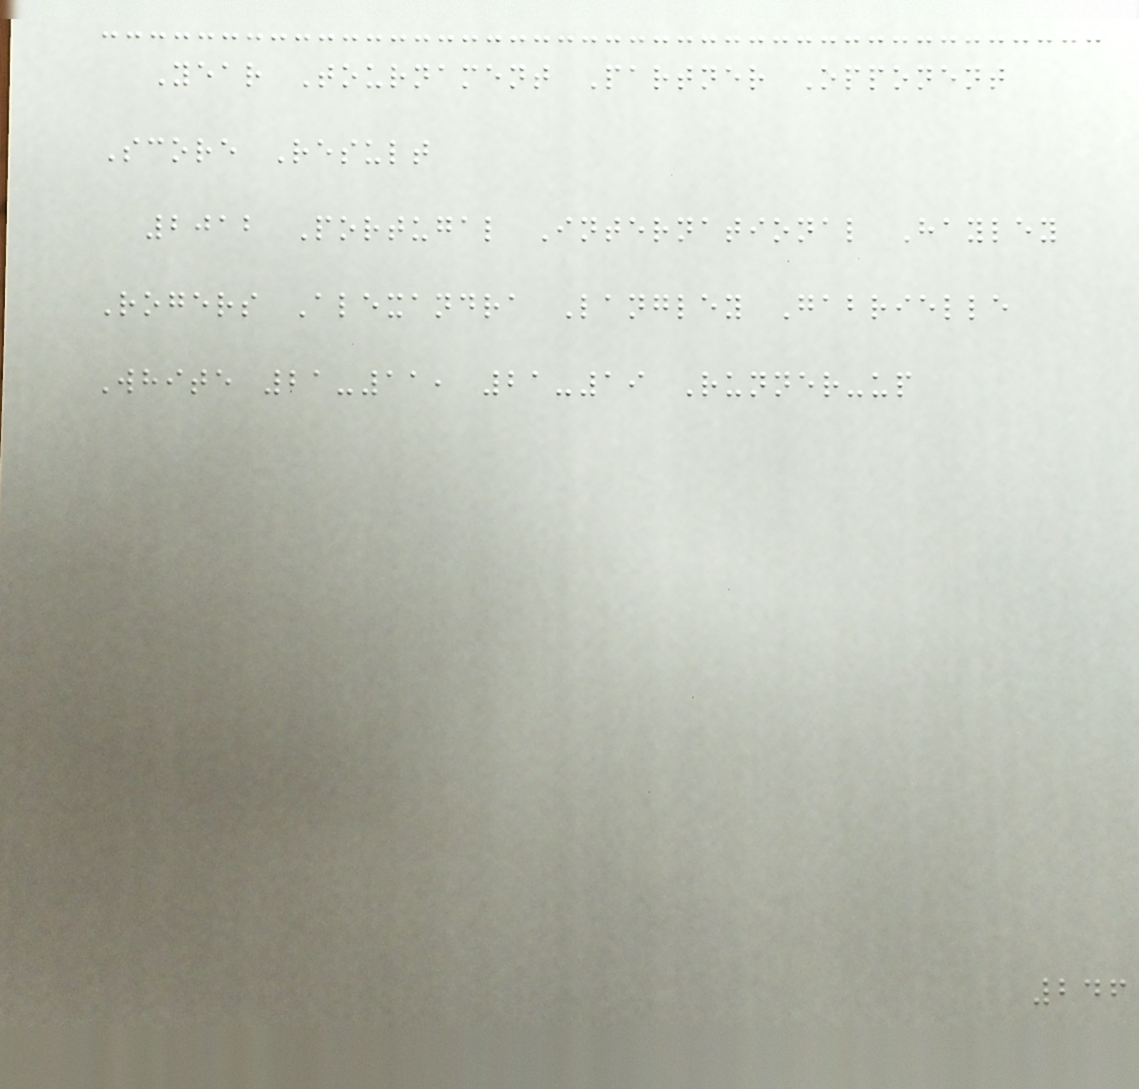Year Tournament Partner Opponent
Score Result
2012 Portugal International Hayley
Rogers Alexandra Langley Gabrielle
White 21-11, 21-19 Runner-up
246
